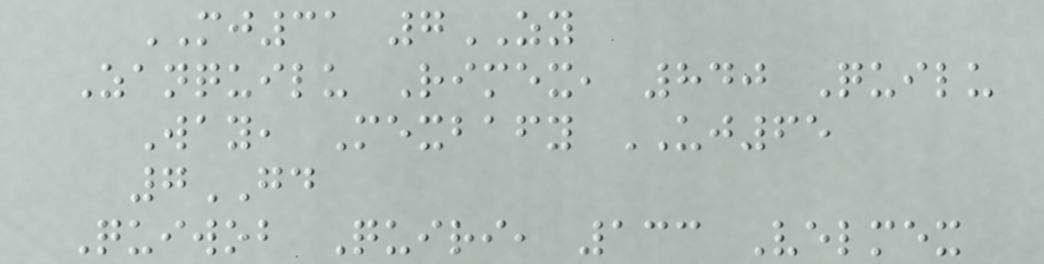MJ31 7ZY
Zanquilu Rimex, 840 Quilu
Way, Mexbafy UJ65
7GD
Quiwob Quiri, 133 Velmex
